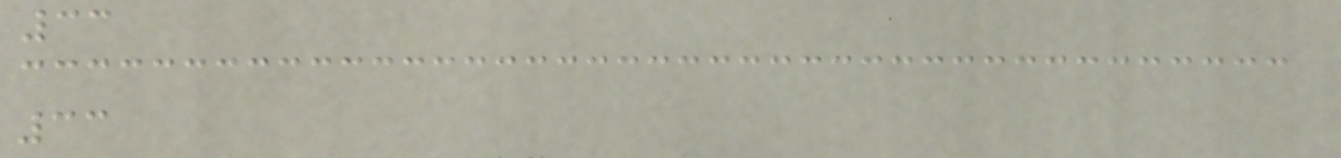33
33
